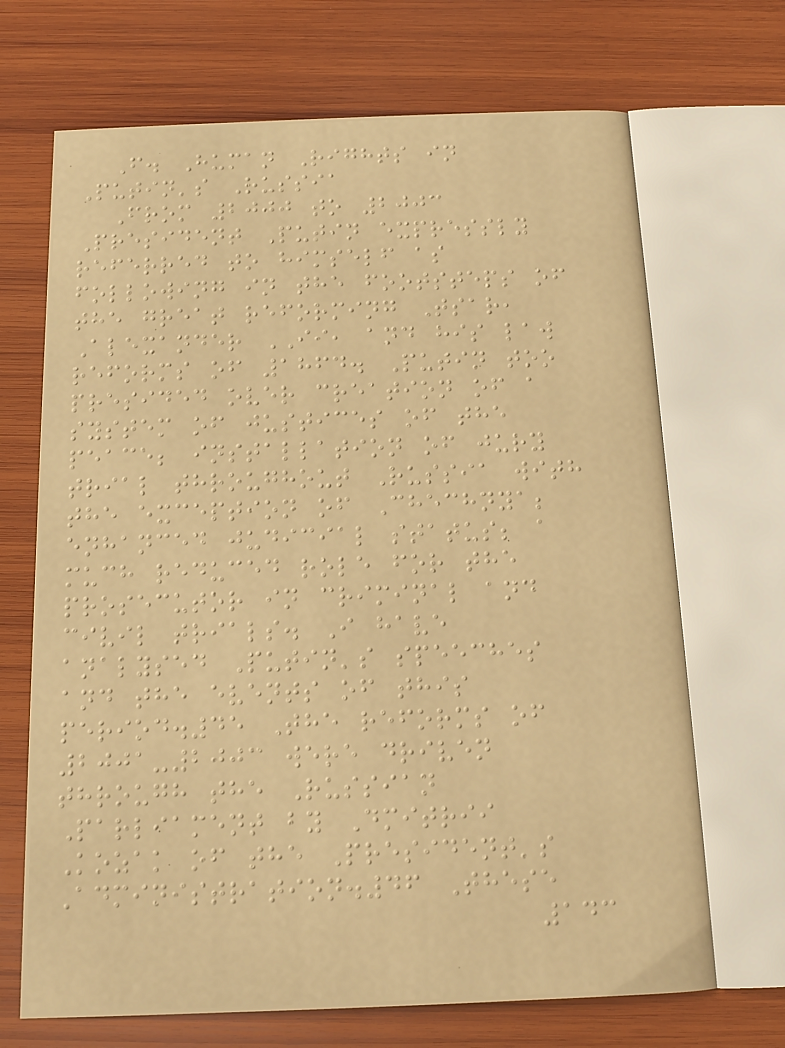F. Human Rights in
Putin's Russia
From 2000 to 2003
President Putin expressly
referred to himself as
following in the footsteps of
the great reforming Tsar,
Alexander II, and his law
reforms of 1864. Putin too
presided over creation of a
system of justices of the
peace; installation of jury
trial throughout Russia with
the exception of Chechnya;
enhanced judicial status; a
much reduced role for the
prosecutor in criminal and
civil trials. I have
analysed Putin's speeches
and the events of this
period.45 The reforms of
2001-2003 were driven
through the Russian
Parliament by Dmitrii
Kozak of the President's
Administration.46 These
143
